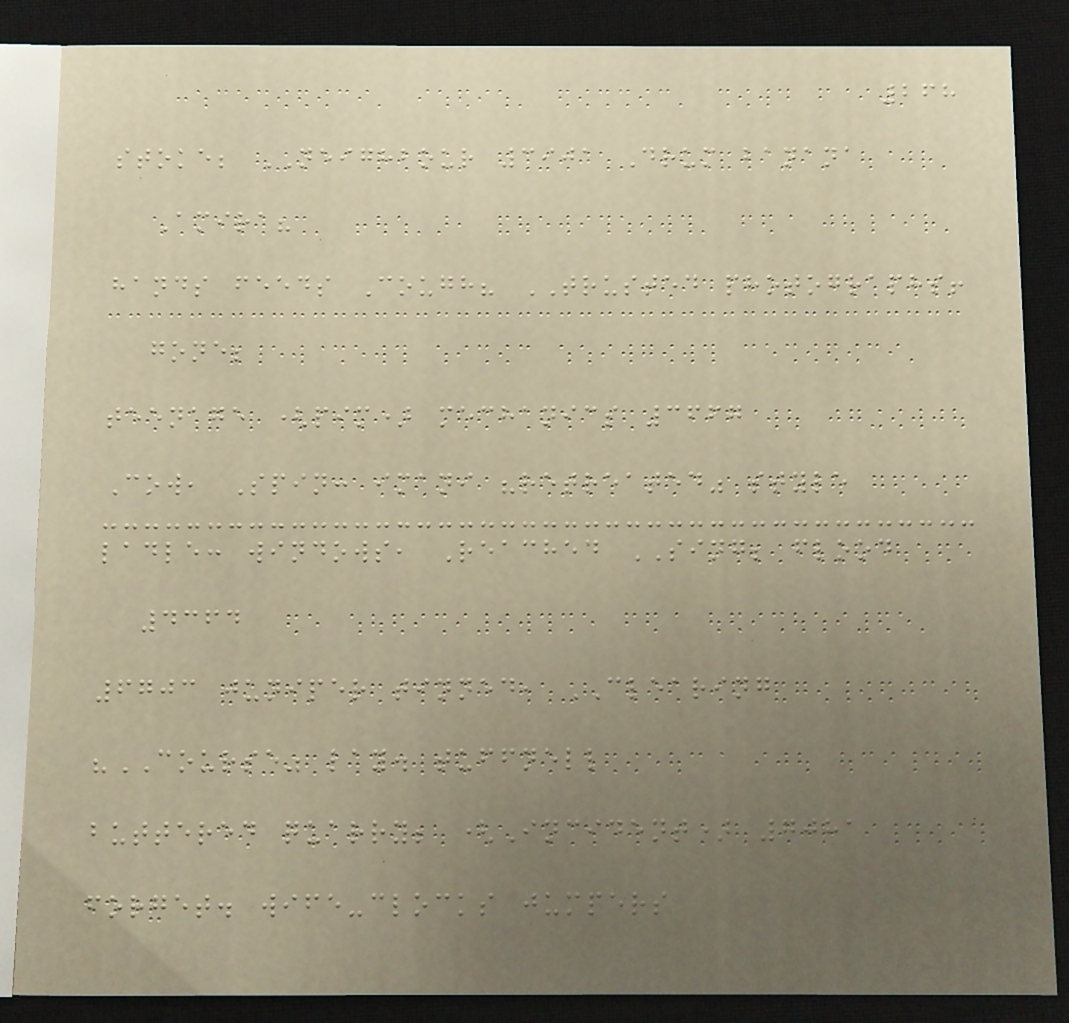268
stoke; NEIGHBOUR 3901 Drum banana
Amira?
hands feeds Cough? TRUSTED photographs!
gone;
teenage (pim) mechanics 3667
Cow, Spin: imani "retreated" style
ladle: windows, Reached SING; flood
4364
6703 juniper tinned, CLEARING
"COURSE" lay. tuffnell
buttered quarry; (Incident) 7081
forget. wife-clocks jumpers
